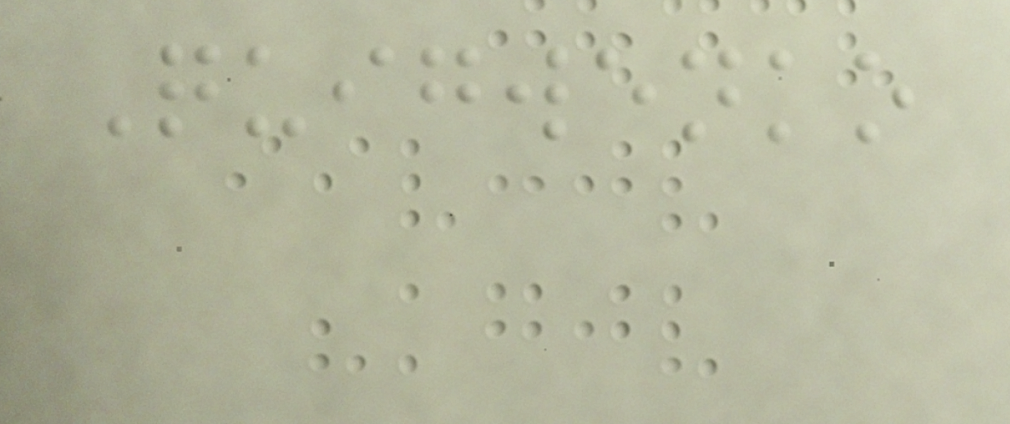Quigwenko
